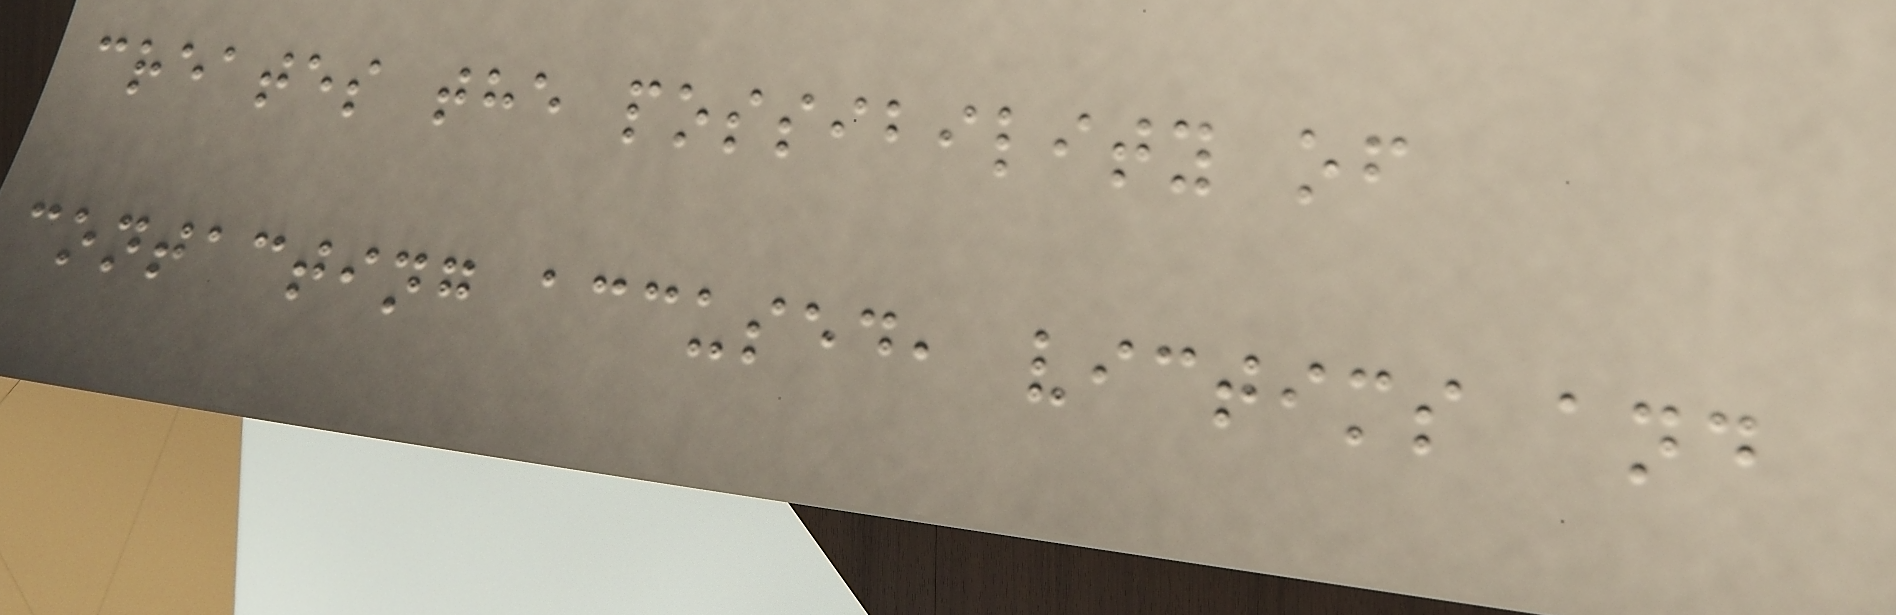creates the possibility of
contacting accused, victims and
